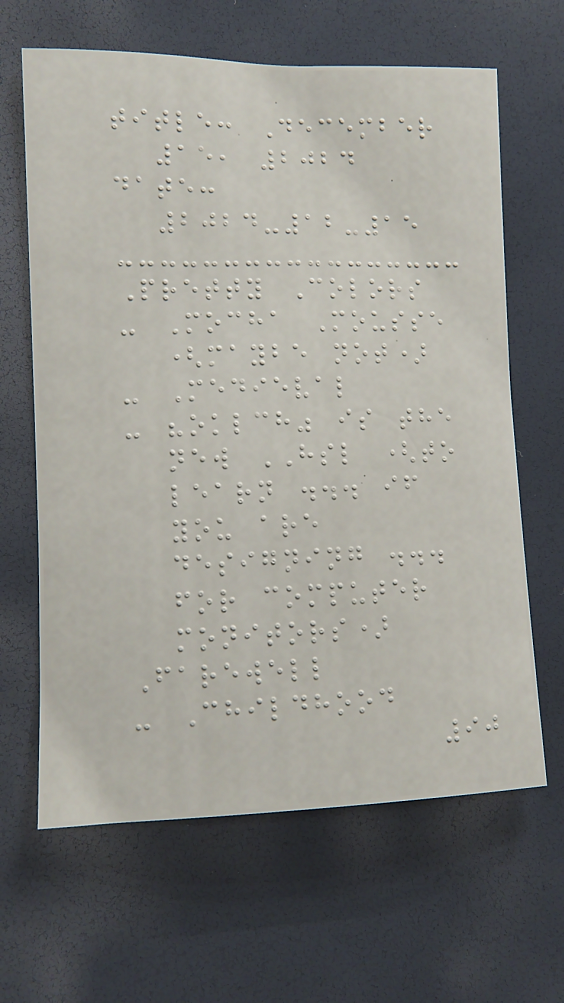title: December
15, 2024
date:
2024-12-15
Pretty Colors
- Mocha Mousse
(maybe not)
- Medieval
- "oklch" is the
new HSL (to
learn ... if
you are
designing ...
for computer
monitors)
Farewell
- Childhood
90
